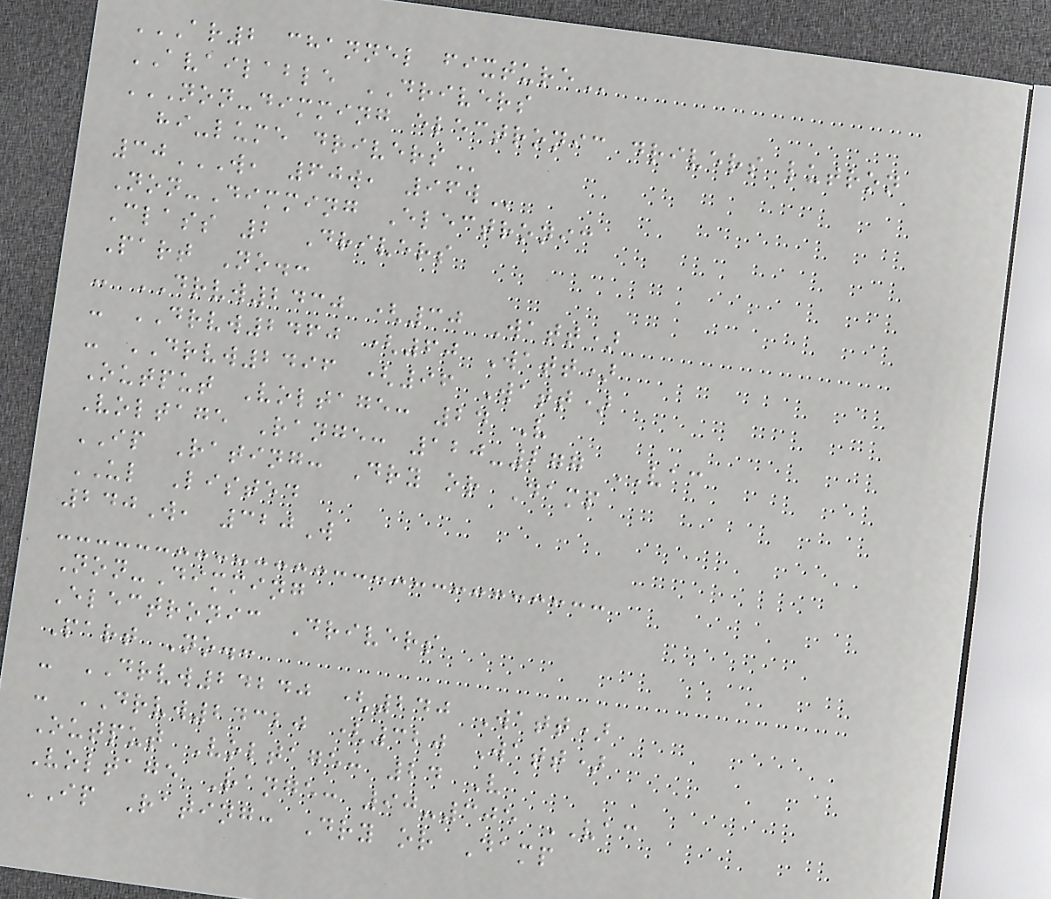AR2 CHANNEL FIXTURE
AVAILABLE DRIVERS
NON-DIMMING ELECTRONIC DRIVERS LUTRON
HI-LUME DRIVERS
30W, 60W, 96W
Non-Dimming Electronic
Class 2 Drivers
Part No.:
- DRVW2430 (30 Watt)
- DRVW2460 (60 Watt)
- DRVW2496 (96 Watt)
Output Voltage: 24 V
Voltage Range: 120-277 VAC
IP Rating: Dry or Damp
UL Listed
240W, 320W
Non-Dimming
Electronic Drivers
Part No.:
- DRVW24240 (240 Watt)
- DRVW24320 (320 Watt)
Output Voltage: 24 V
Voltage Range: 90-305 VAC
IP Rating: Dry or Damp
